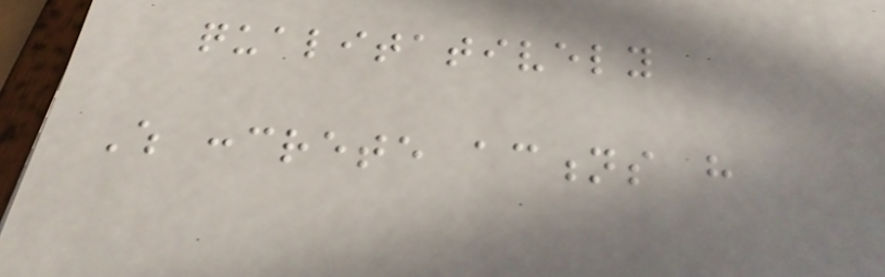qualitatively
Which concrete actions have
